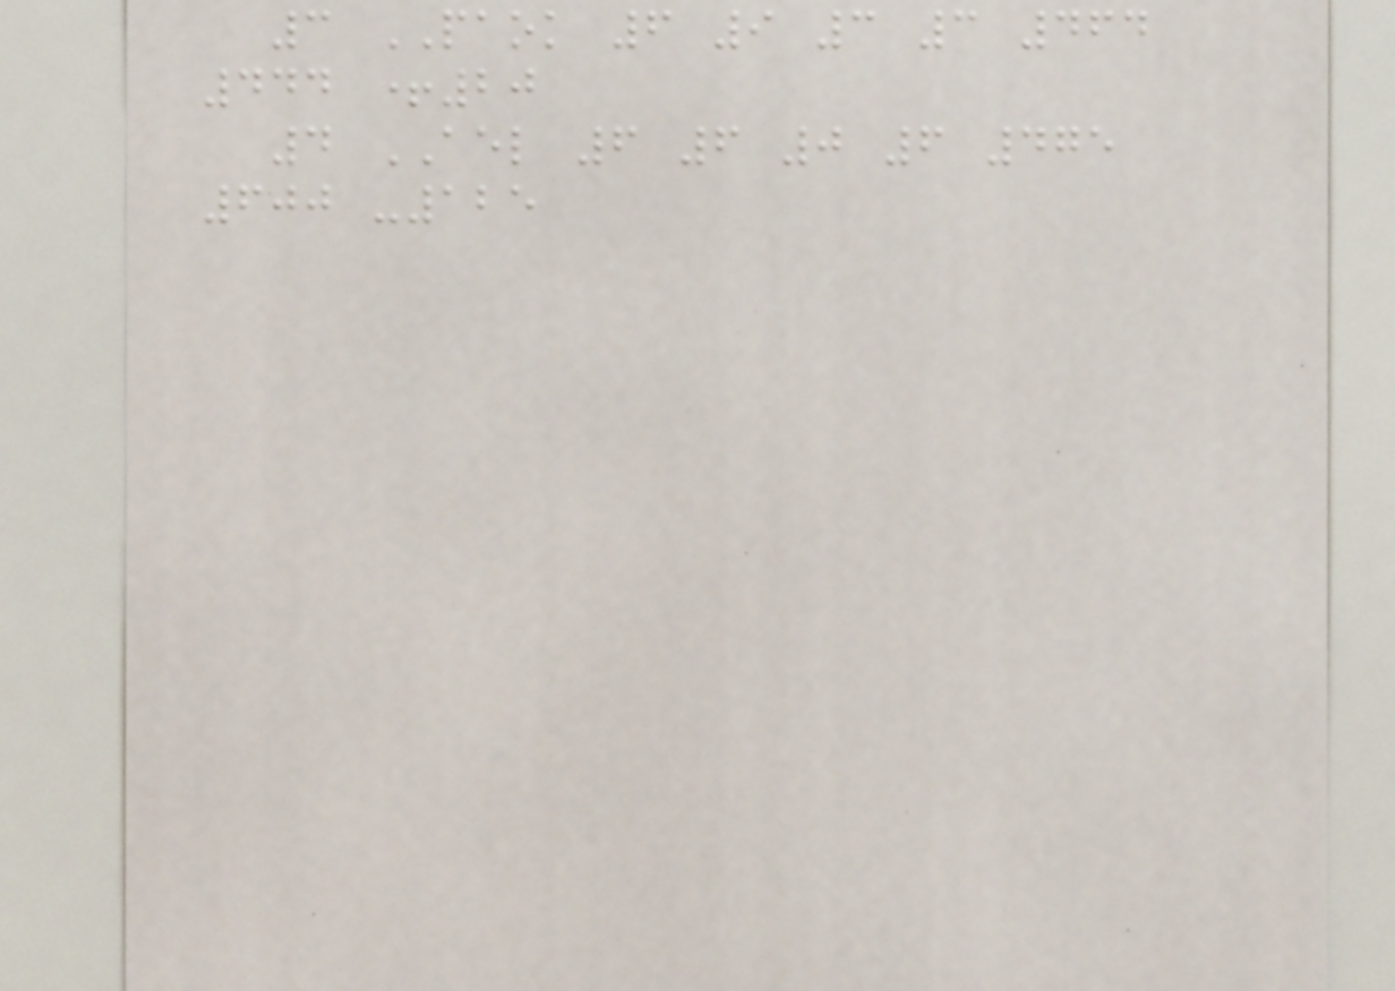3 PAOK 6 9 3 3 464
444 +20
4 AEL 6 6 0 6 475
600 -125
